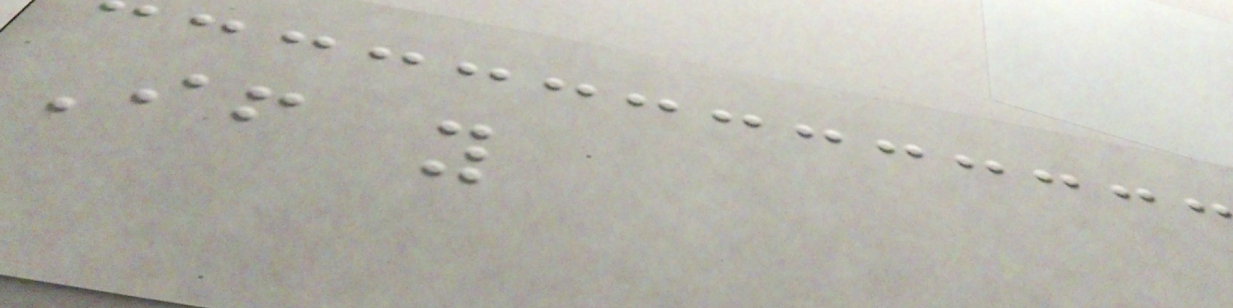If you
